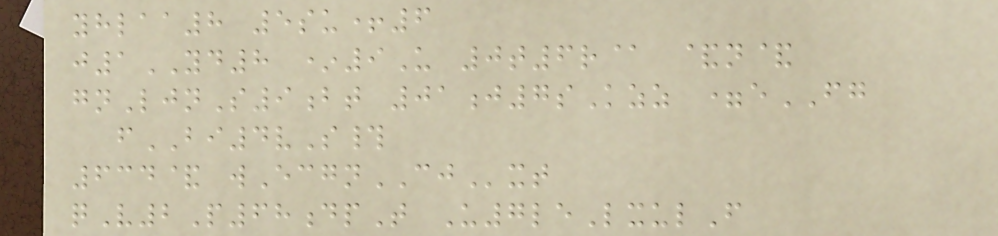yhlaa8 5su+6
j1YD8 *9U 0t6r@ &n&
gnLjnS9bt 01j7sKzz =eFG
fBI4vS#
634& wEcgnCJxt
qV2P68dpT U7leLxulF
